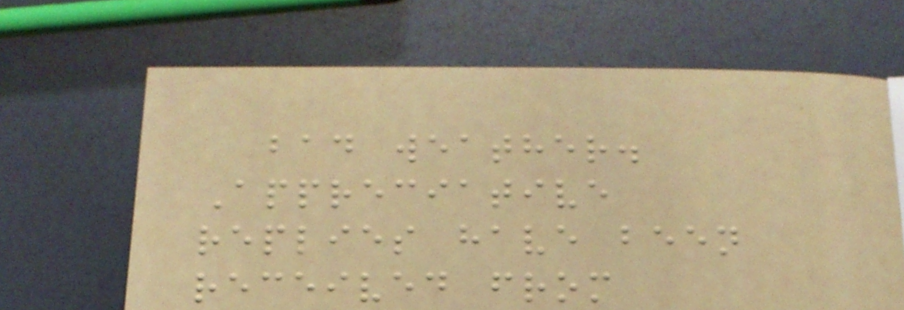bad weather.
Appreciative
replies have been
received from
